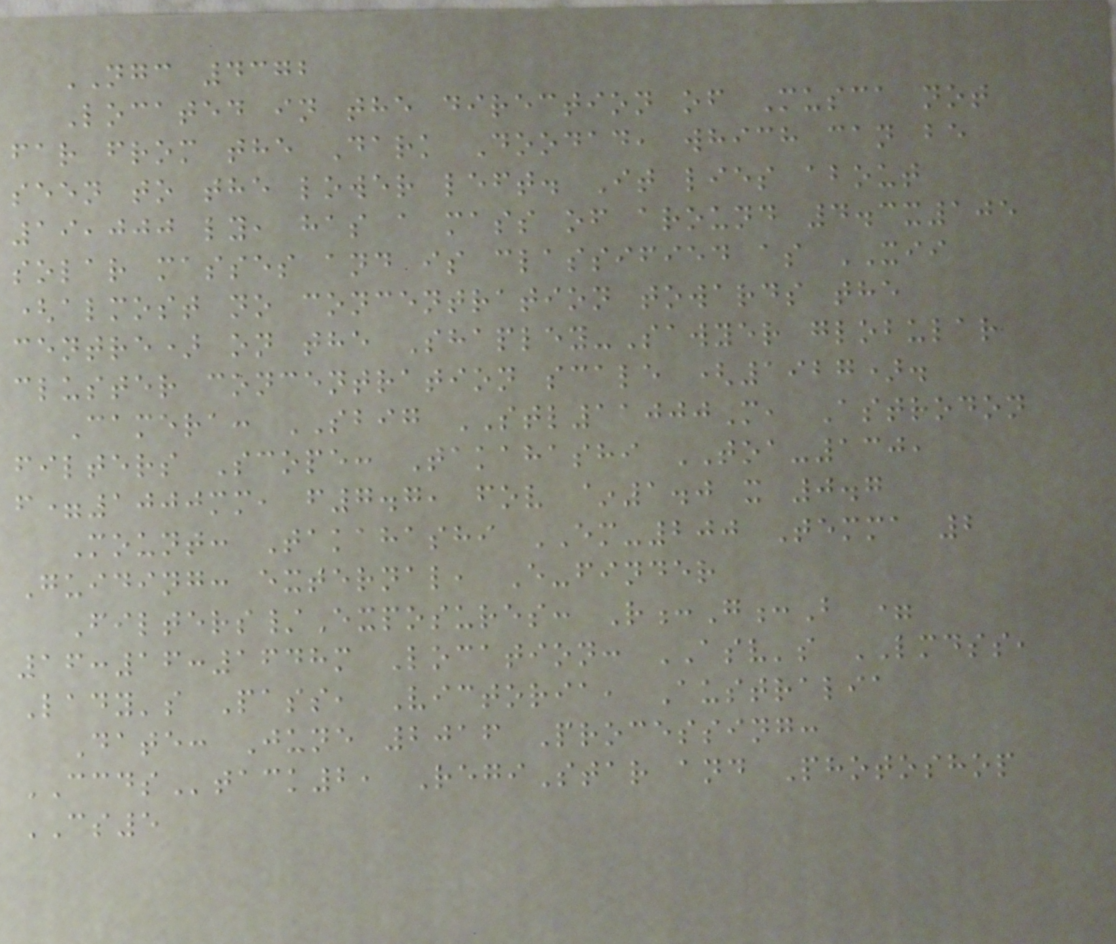NGC 4372
Located in the direction of Musca not
far from the Dark Doodad, which can be
seen to the lower left. It lies about
19,000 ly, has a mass of around 4.3x105
solar masses and is classified as XII
(almost no concentration towards the
centre) on the Shapley-Sawyer globular
cluster concentration scale (1927).
Camera: SBIG STL11000M, Astrodon
filters Scope: Takahashi TOA-130,
f=1000mm, f7.7, fov ~1.0 x 0.7
Mount: Takahashi EM-200 Temma 2
Guiding: external, E-finder
Filters/Exposures: R:G:B =
16:16:1648m Location: ASV's LMDSS,
Lady's Pass, Victoria, Australia
Date: June 2016 Processing:
CCDStack2, RegiStar and Photoshop
CS5
